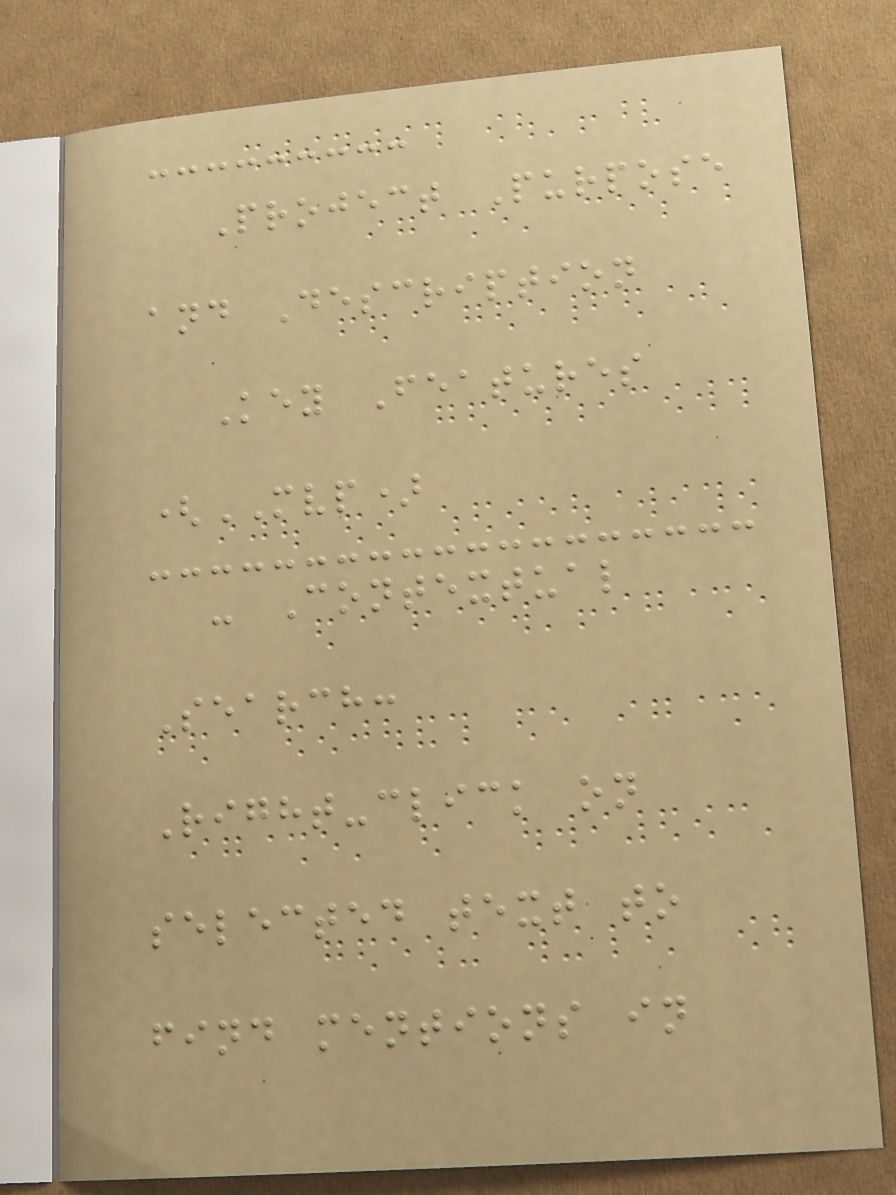Project Purpose
and Description
Key Features
(MVP)
- Contextual
Search:
Right-click on
selected text to
find mentions in
